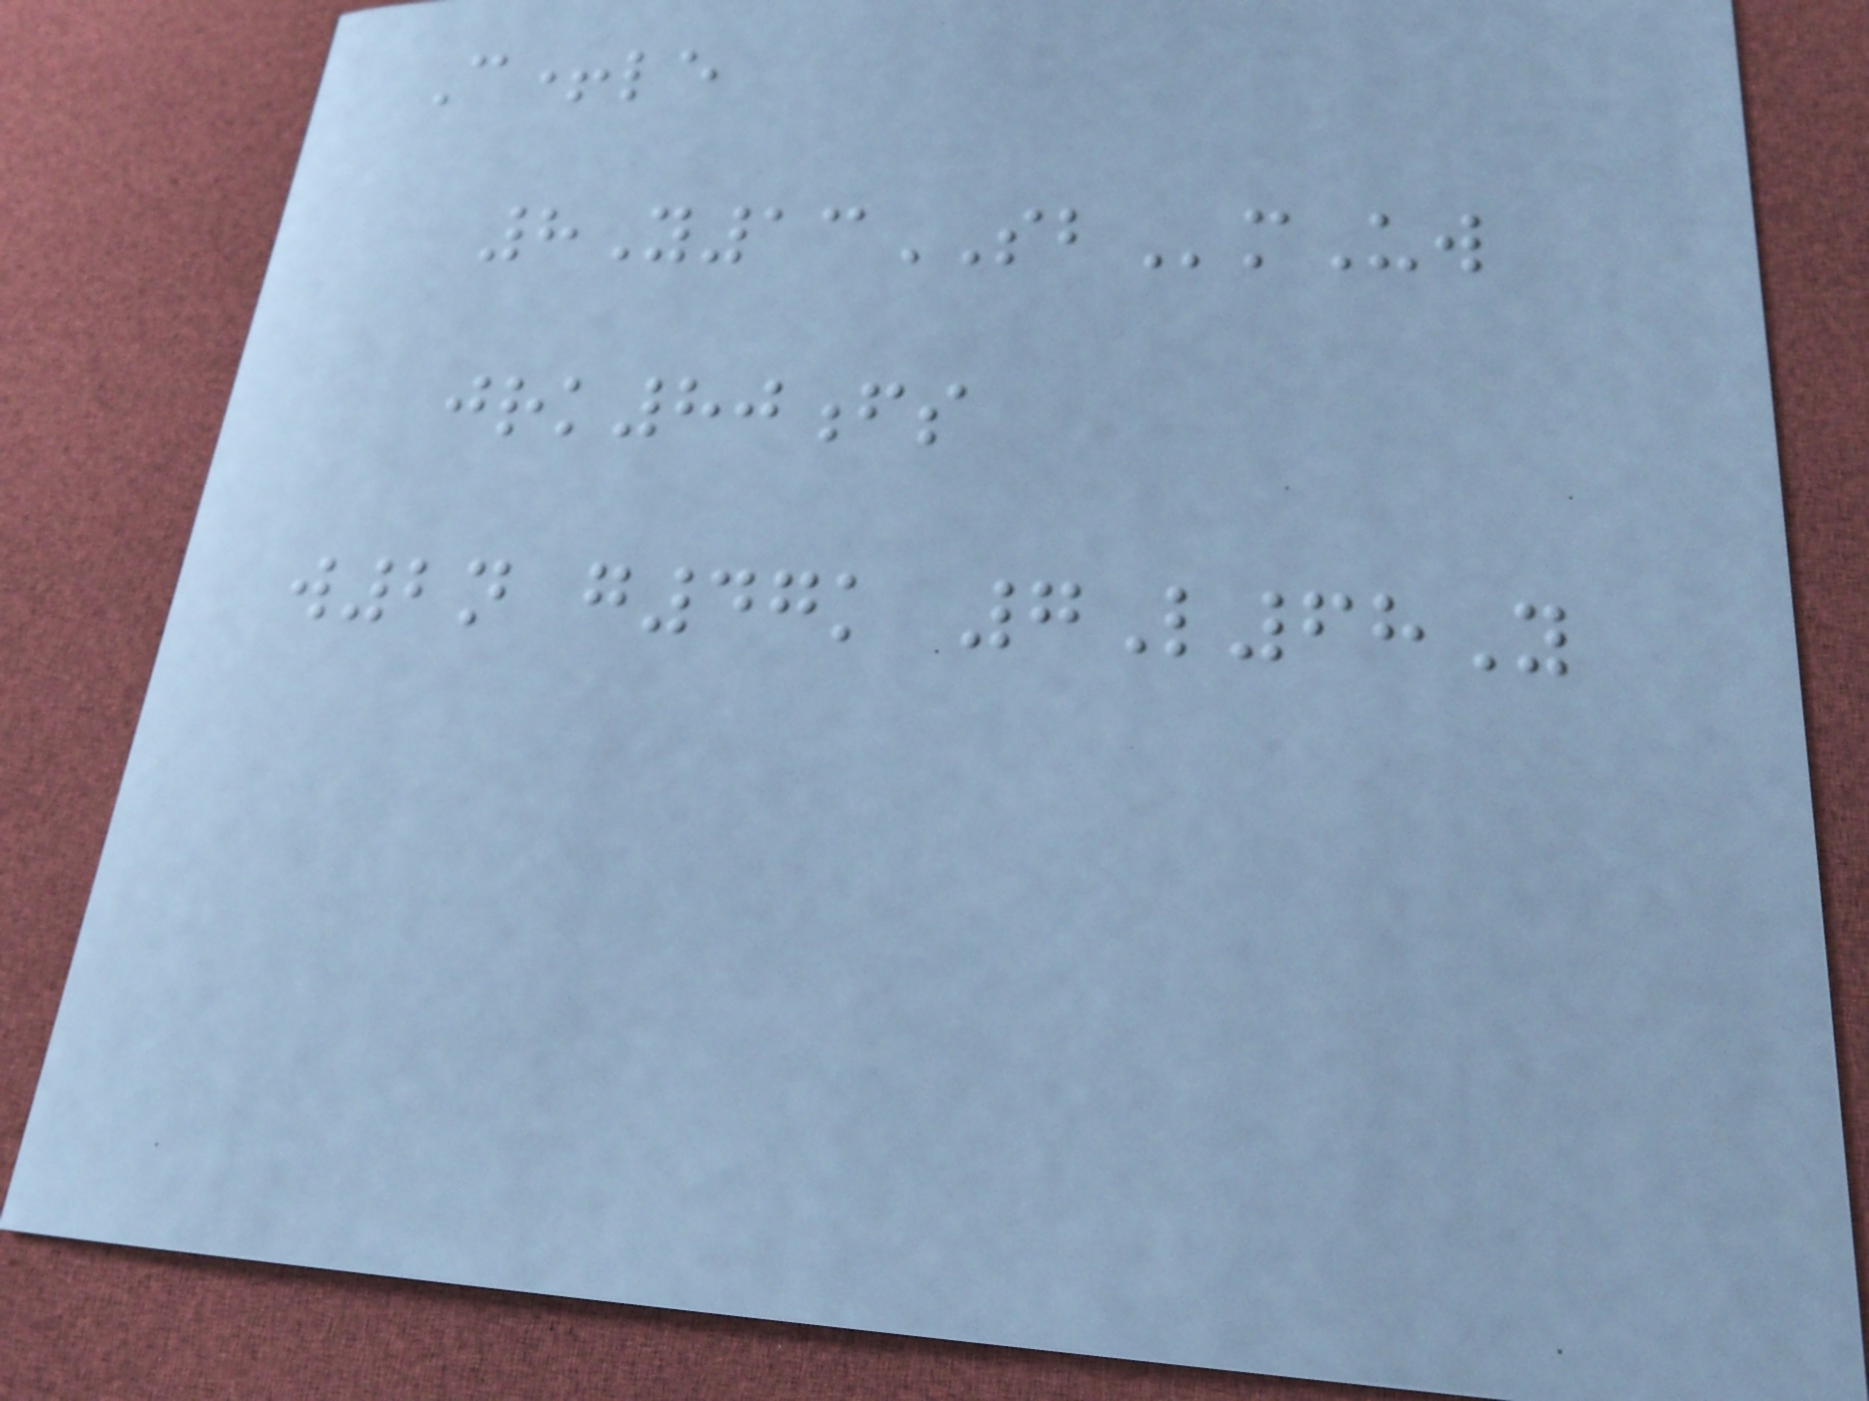C+le
8Y13SBmUw
jrk80fs
w2n g47k 7L68Y
